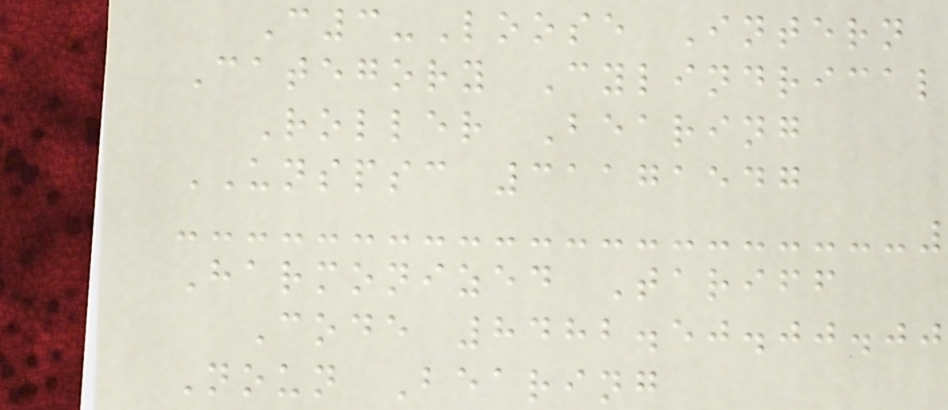C3-Loose Intern
Category Cylindrical
Roller Bearing
UNSPSC 31171547
Harmonized Tariff
Code 8482.50.00.00
Noun Bearing
